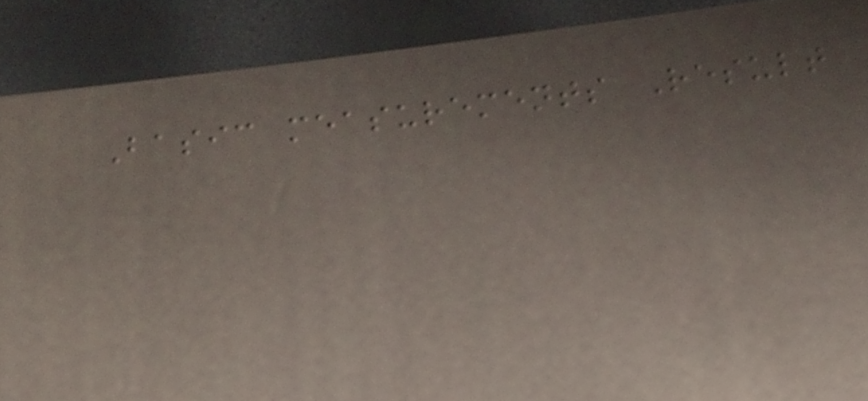Basic measurements Result
